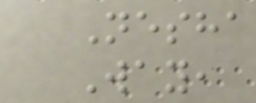Nesha
Way,
